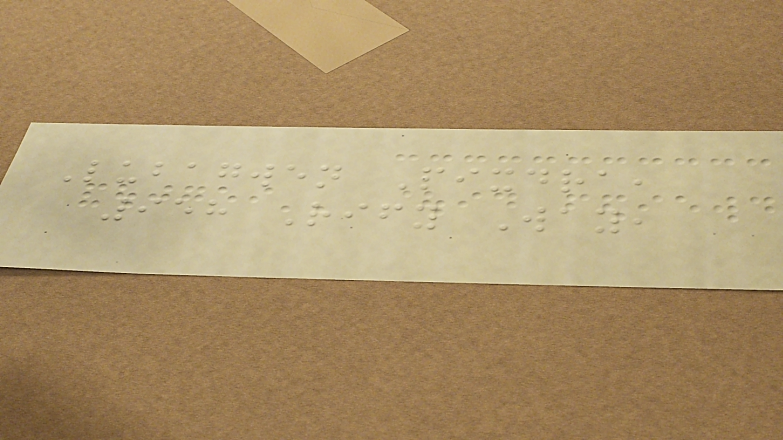Lubagwen Pixdra,
958 Rify Way,
